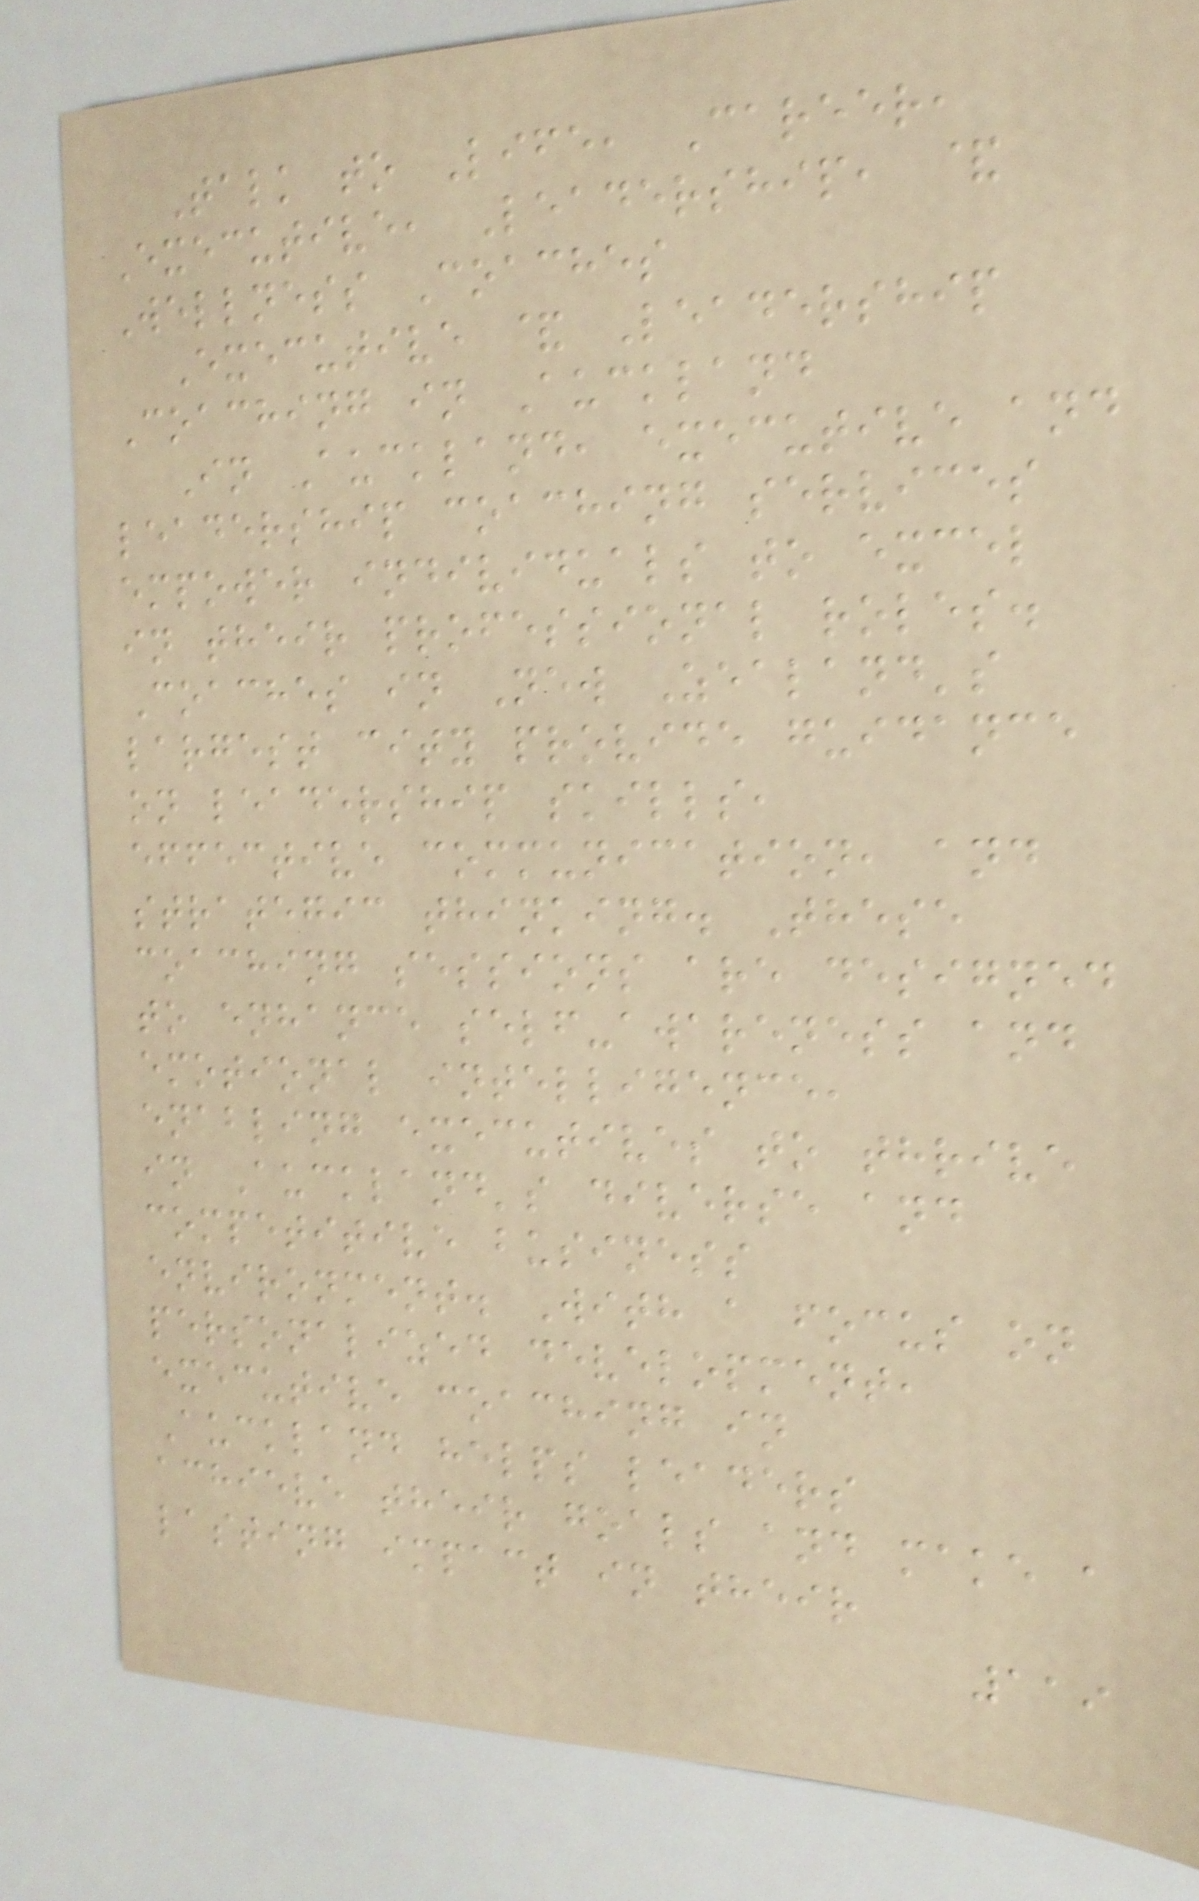Talk to Life, Career,
Executive, Leadership, &
Wellness Coaches
Executive & Leadership
Coaching in Auckland
In Auckland, executive and
leadership coaching services
empower individuals to excel
in their professional roles.
Coaches in New Zealand's
largest city provide guidance
on leadership skills,
effective communication, and
strategic thinking. These
coaching sessions are designed
to enhance self-awareness and
emotional intelligence,
enabling executives to thrive
in Auckland's diverse and
competitive business
environment. With a focus on
personalized development,
executive coaching in
Auckland helps leaders
achieve their goals and make a
lasting impact in their
119
